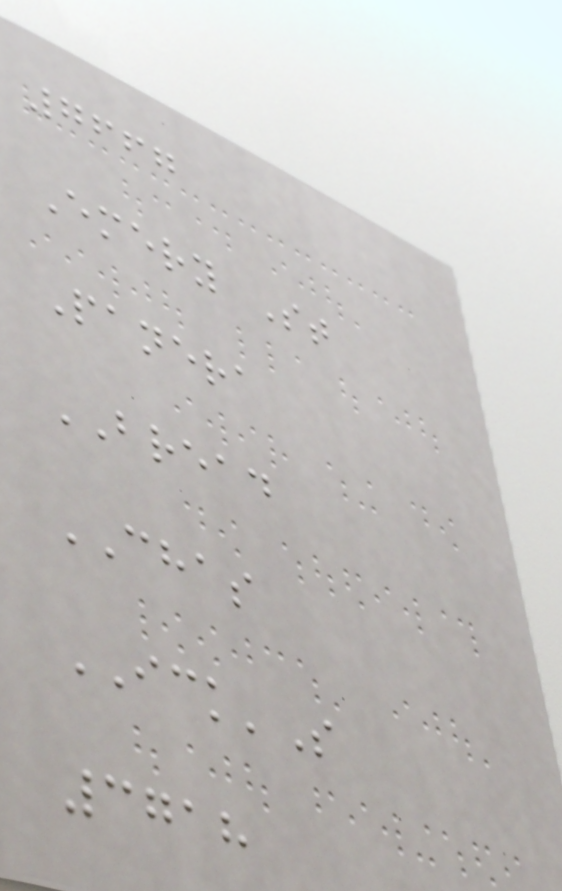7667
Emery St
Panera
BREAD
CHAS
ICK'S
3718
